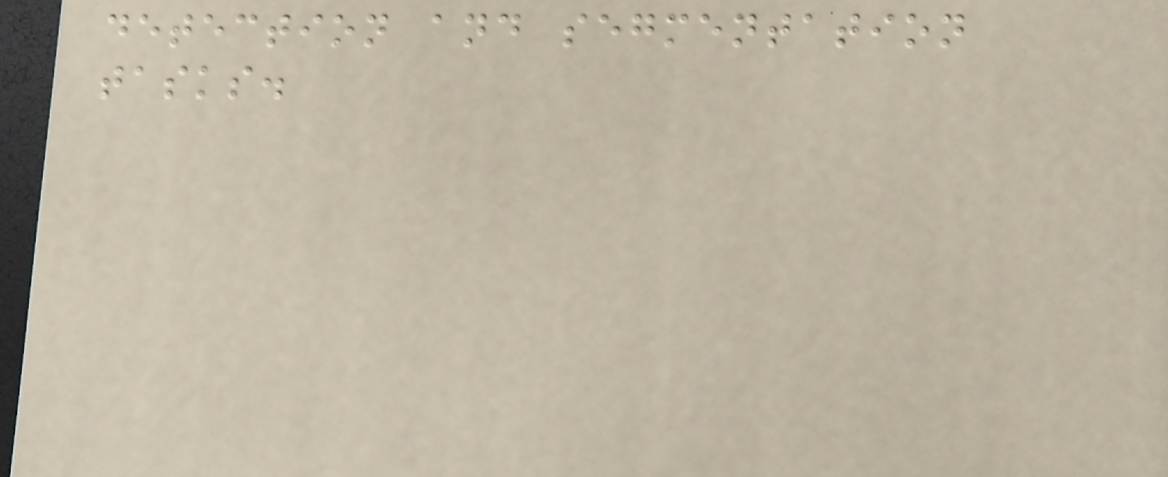detection and segmentation
tasks.
